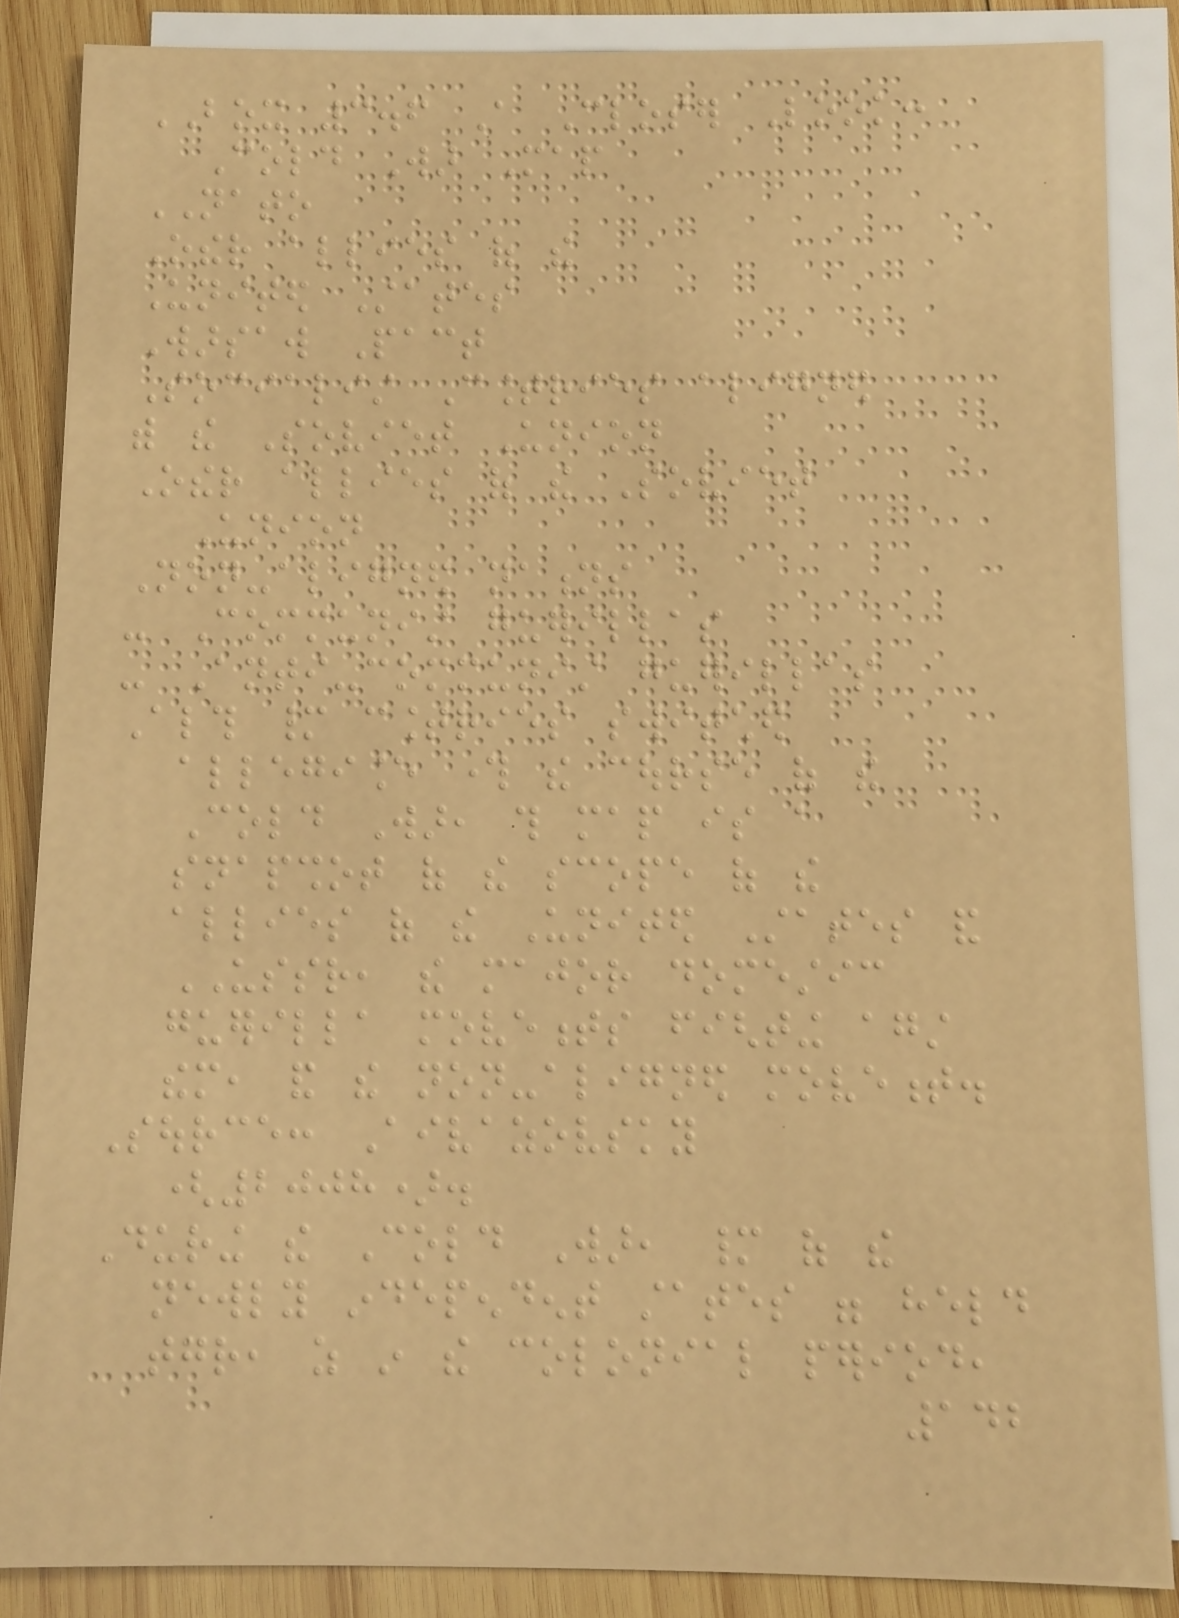BOX 3.6 A Closer Look:
Cold War Map
NATO
Other allies of the
United States
Warsaw Pact
Socialist Countries aligned
with the Soviet Union
Other allies of the Soviet
Union
Non-aligned nations
- Communist guerillas
- Anti-communist guerillas
Although many countries switched
allegiance through the course of the
Cold War, this map is a
snapshot of the scope of the
allies of the United States and
USSR, the major domestic
guerilla movements fighting against
them, and the non-aligned movement.
Source: Aivazovsky
(2008).
During the Cold War, many of the
newly independent states were held
together, as in the colonial period,
142
